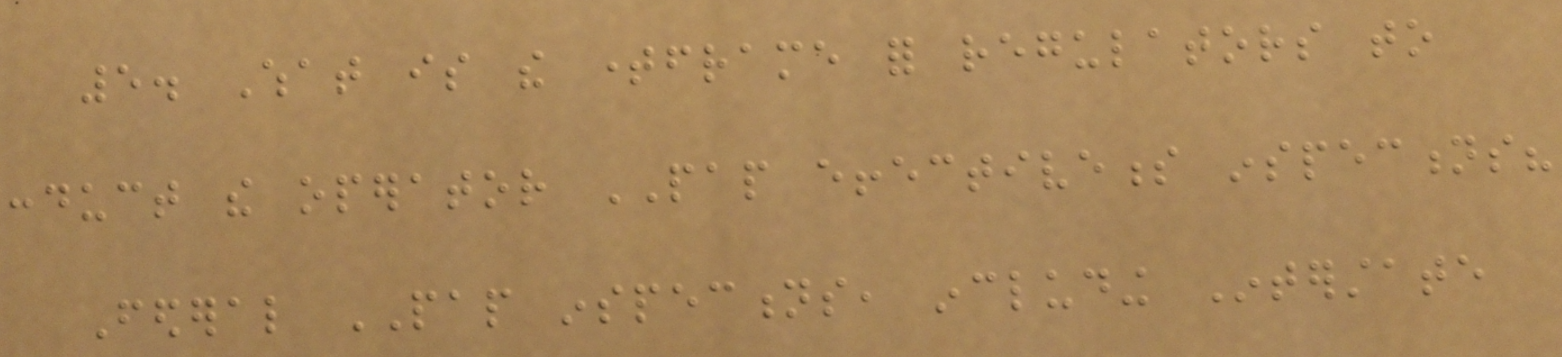5. What is the timeframe for regulators to
conduct the operator PAP effectiveness inspections?
Federal PAP inspections, including Interstate
